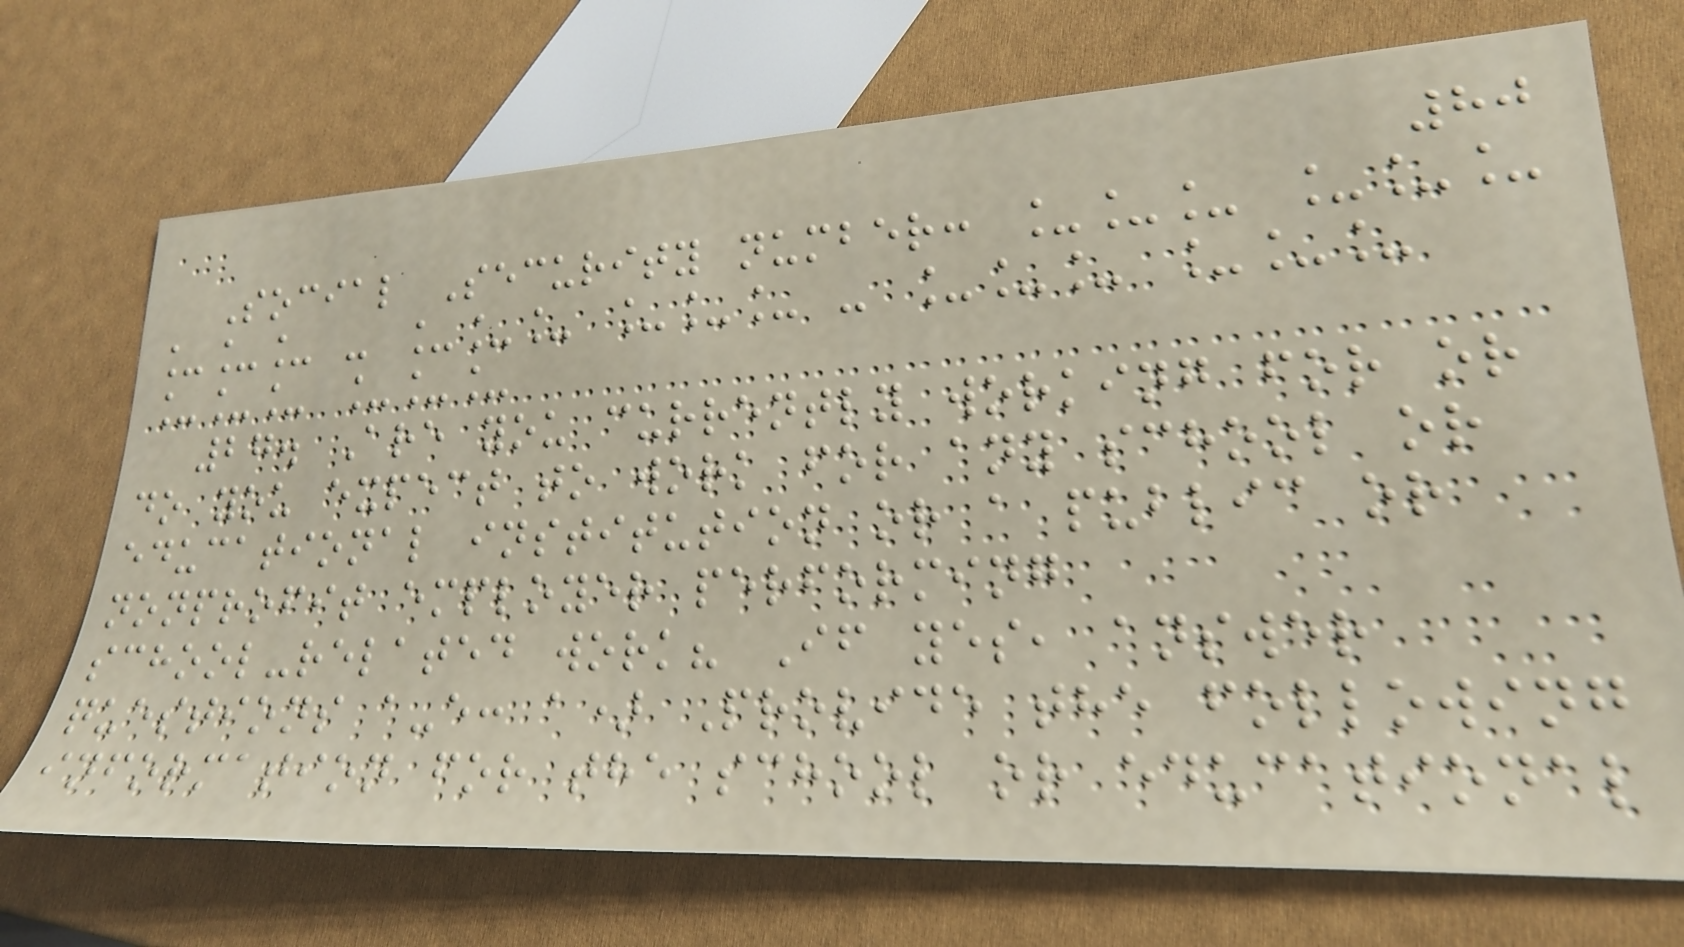80
Social Security number: ___ ___
___ - ___ ___ - ___ ___
___ ___
27. Are you currently working for or
do you expect to work for any school or
educational institution or a public or
nonprofit employer performing
school-related work? If yes, answer
questions a-e: a) Provide the following
information for the school or educational
